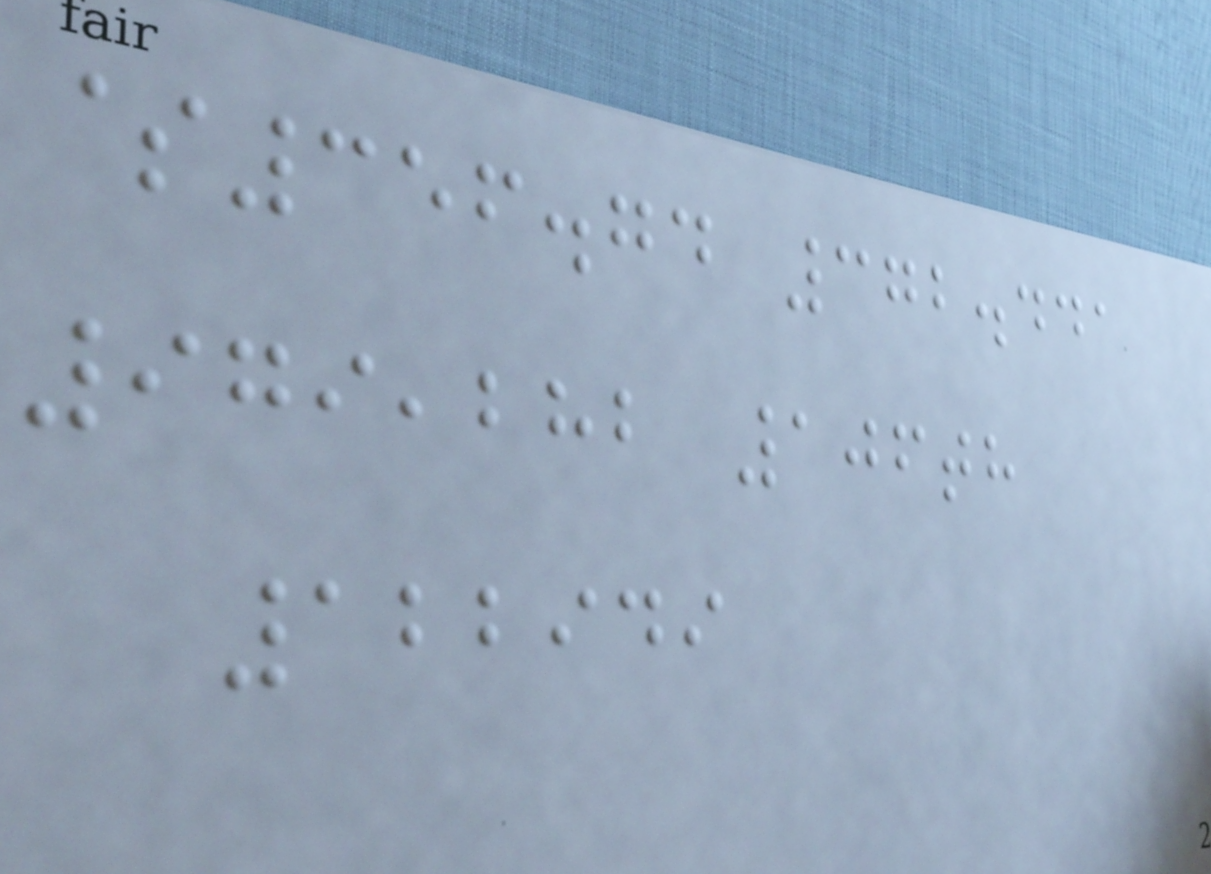$356.74 372.441
979,282 106th
122949
